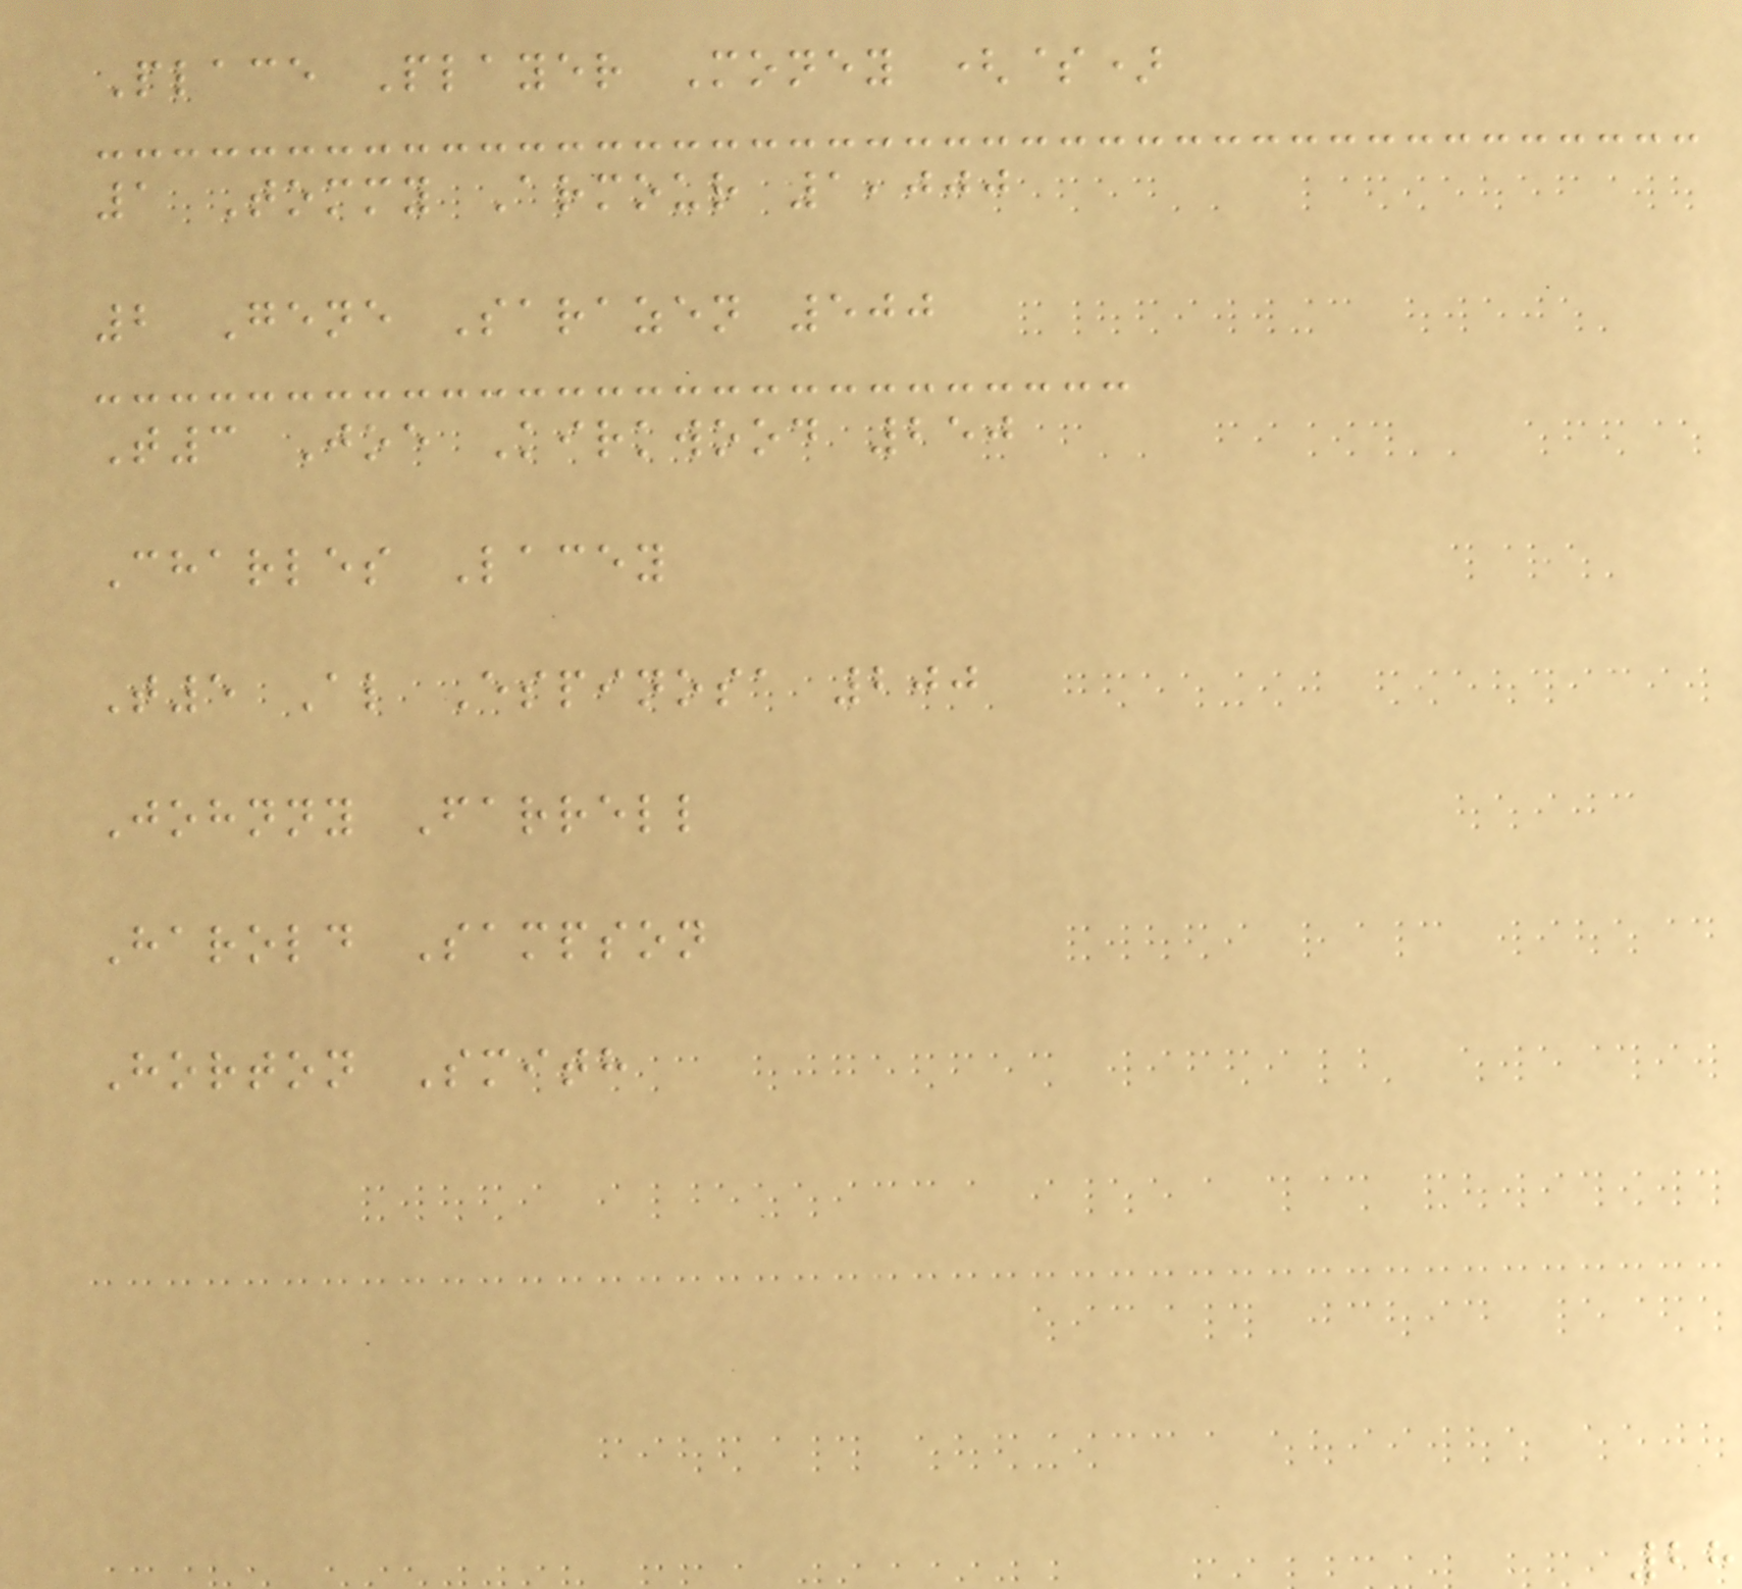Place Player Money ($)
1 Tommy Armour 1,000
2 Gene Sarazen 500
T3 Joe Kirkwood 250
Charles Lacey
T5 Al Espinosa 200
Johnny Farrell
Harold Sampson
Horton Smith
28
